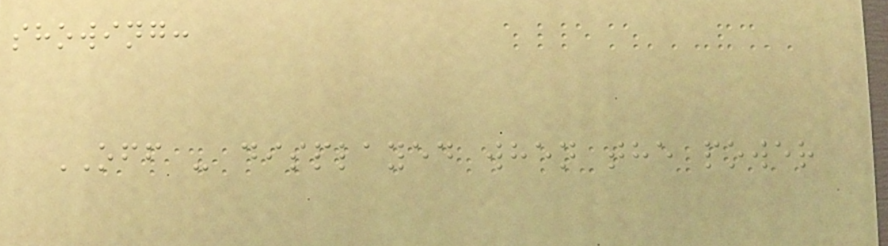showing:
OFF - displayed when the power
